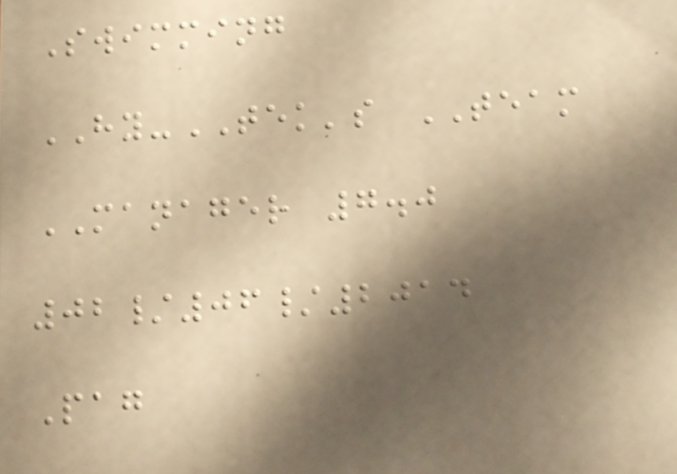Swimming
HY-TEK's TEAM
MANAGER 7.0
02/06/2014
Pag
